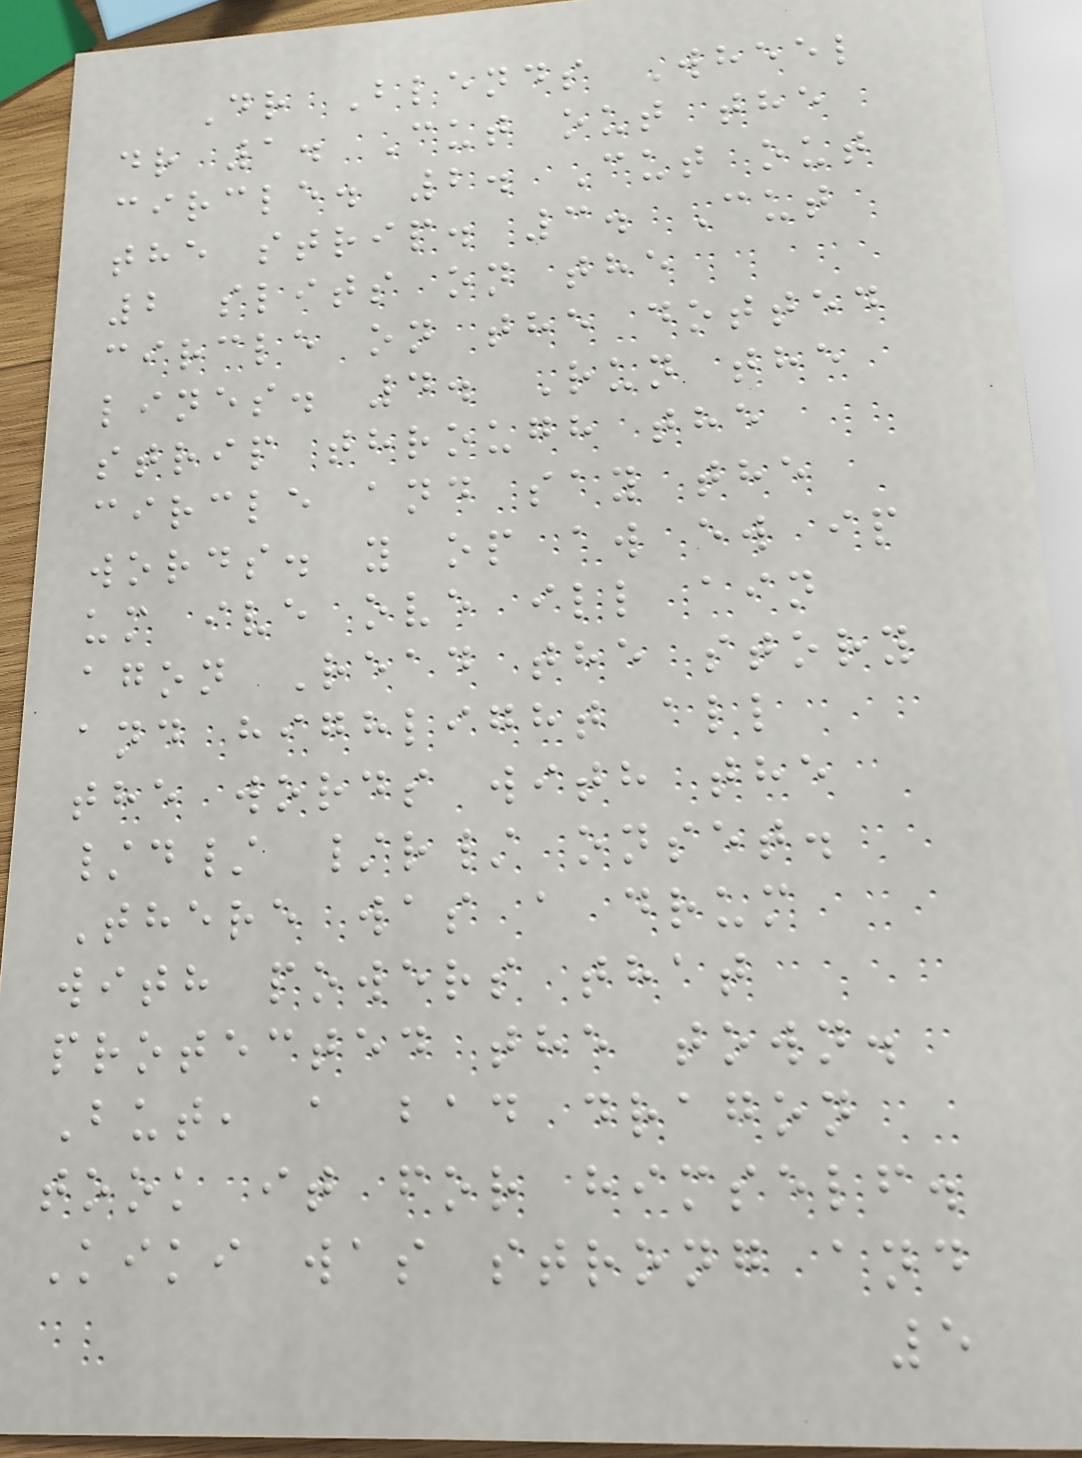Dr Blends Wheel
dr 1. Cut out the
circle. 2. Cut out
the strip. 3. Cut
2 slits on the
circle on the dotted
lines. 4. Run the
strip through the
circle and say the
words. y op aw ew ip
um ive ove ill ain
agon Read the story
and highlight all
the words with the
/d/ /r/ onset.
There was a drum
with powers that
protected the town.
But, a bad dragon
took it for himself.
Kiki was strong and
5
